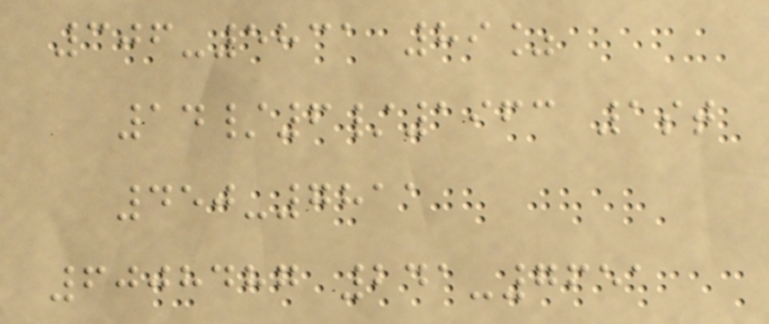306-5831 89%
14/6/1963 1st
450-7811
6008487 241-7651
